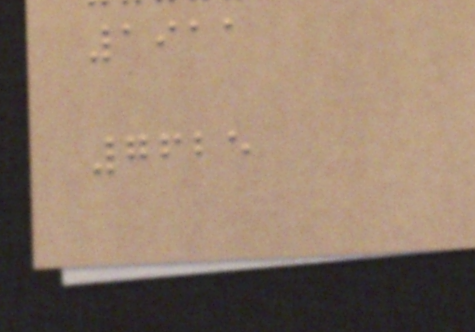1911
7625
